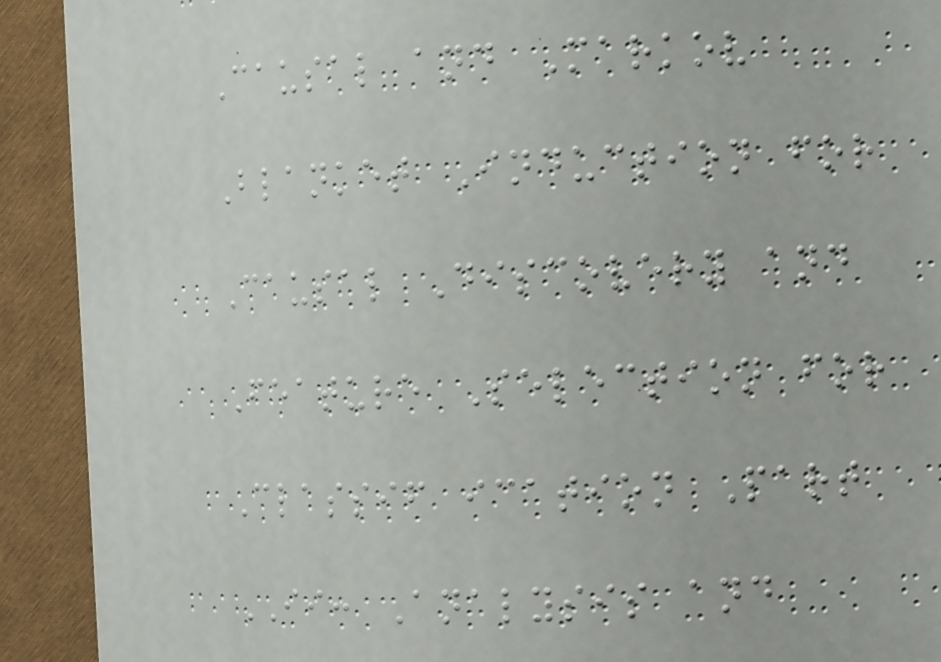Causal and Markov
Blanket Induction for
Causal Discovery and
Feature Selection for
Classif ication Part
II: Analysis and
